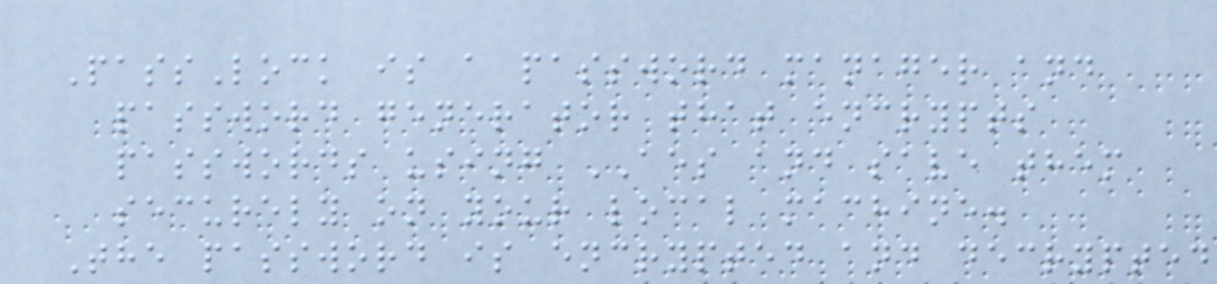PassLock is a password manager and
password generator that encrypts
passwords using AES and save them
securely on your local machine.
The password is encrypted and decrypted
